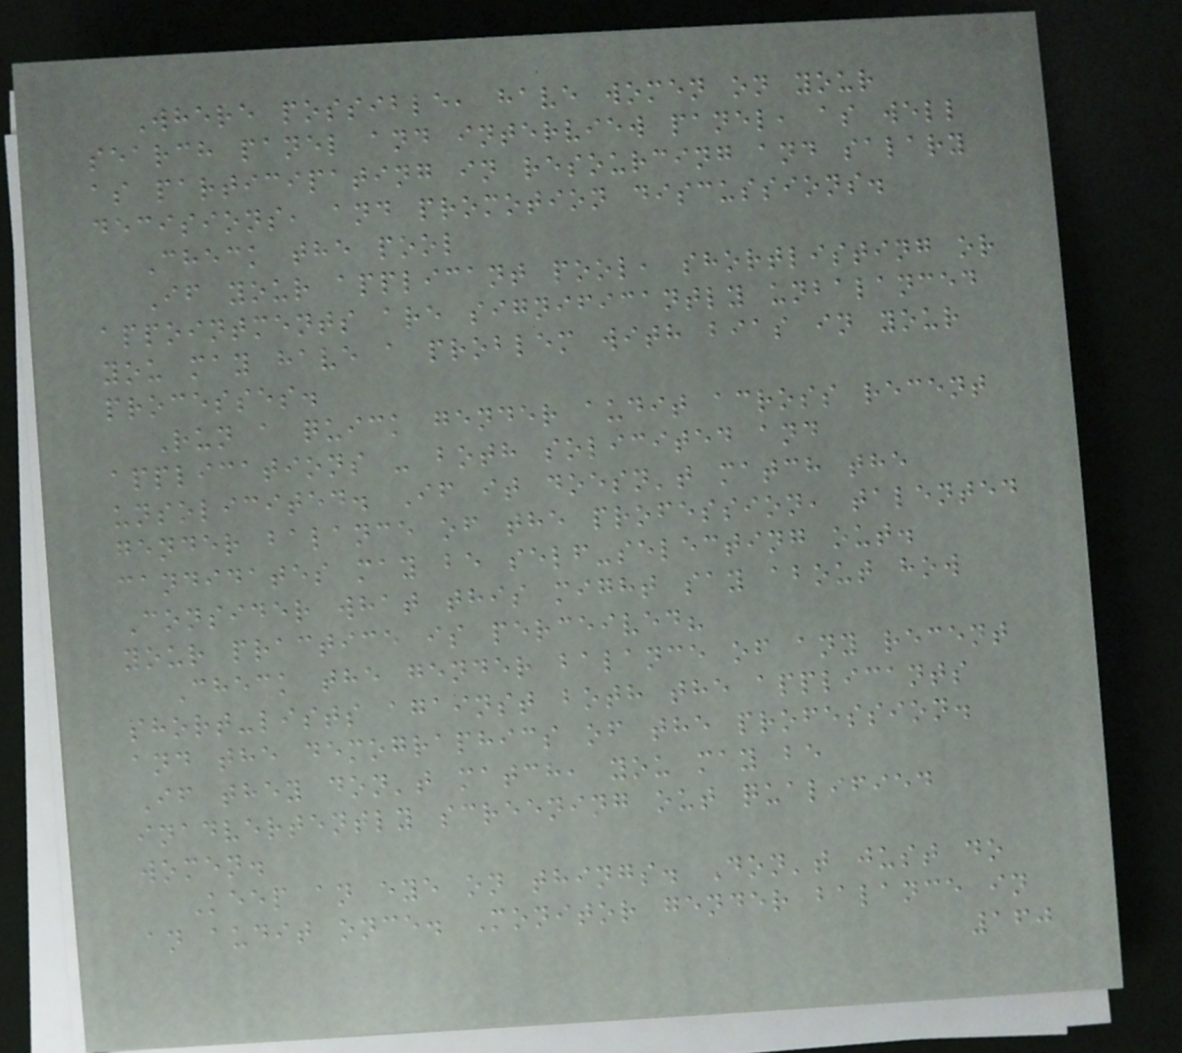Where possible, have women on your
search panel and interview panel, as well
as participating in resourcing and salary
decisions, and promotion discussions.
Check the pool
If your applicant pool, shortlisting or
appointments are significantly unbalanced
you may have a problem with bias in your
processes.
Run a quick gender audit across recent
applications - both solicited and
unsolicited. If it doesn't match the
gender balance of the profession, talented
candidates may be self-selecting out.
Consider what this might say about how
your practice is perceived?
Check the gender balance of any recent
short-lists against both the applicants
and the demographics of the profession.
If they don't match, you may be
inadvertently screening out qualified
women.
Keep an eye on things. Don't just do
an audit once. Monitor gender balance in
160
